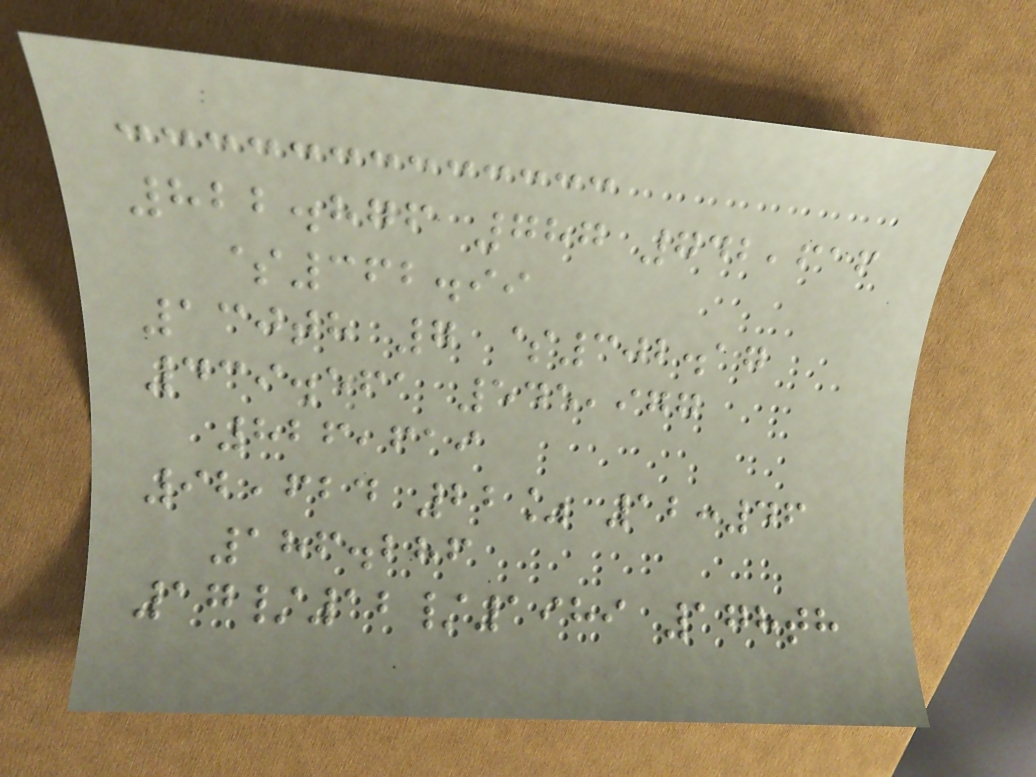822.876 787 742,616
$362.99
130th 7 $302.17
439.561 545,977
826,619
92,624 22% 12:46
186.286
17/12/1989 178th
